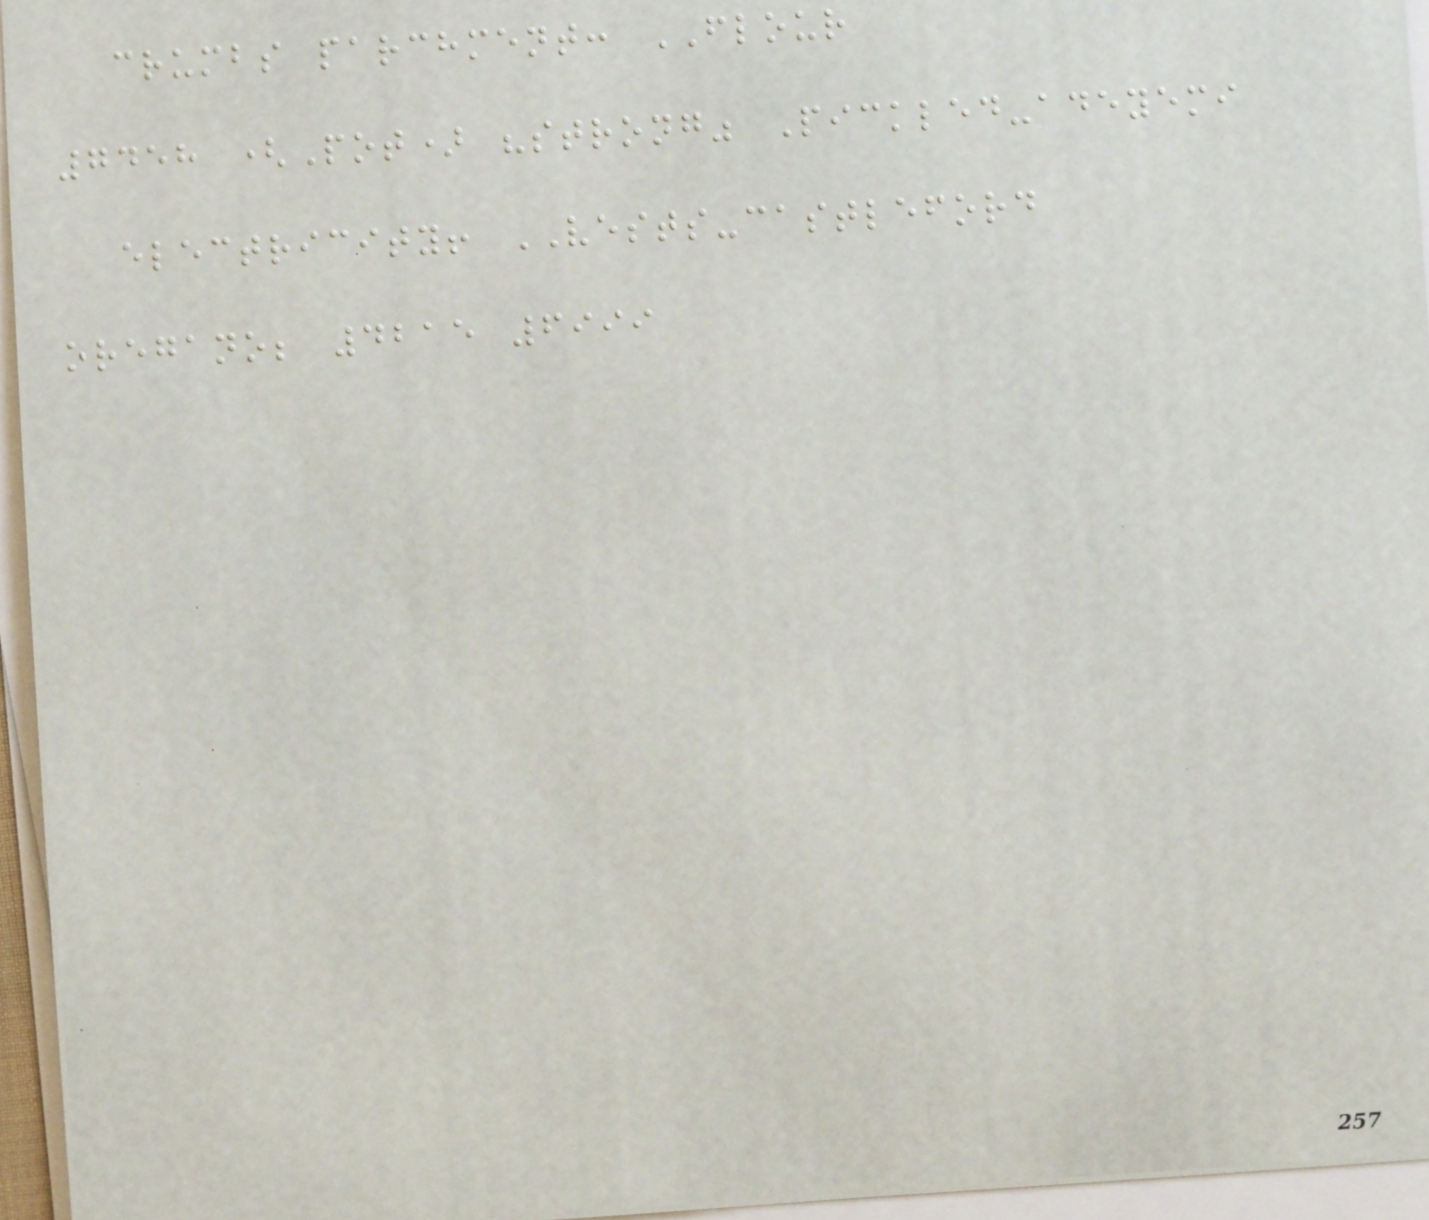crumbs parchment: FLOUR
7458 (Pot) "strong" Pickled-adeyemi
electricity! VESTS-castleford
oregano; 4215 6999
